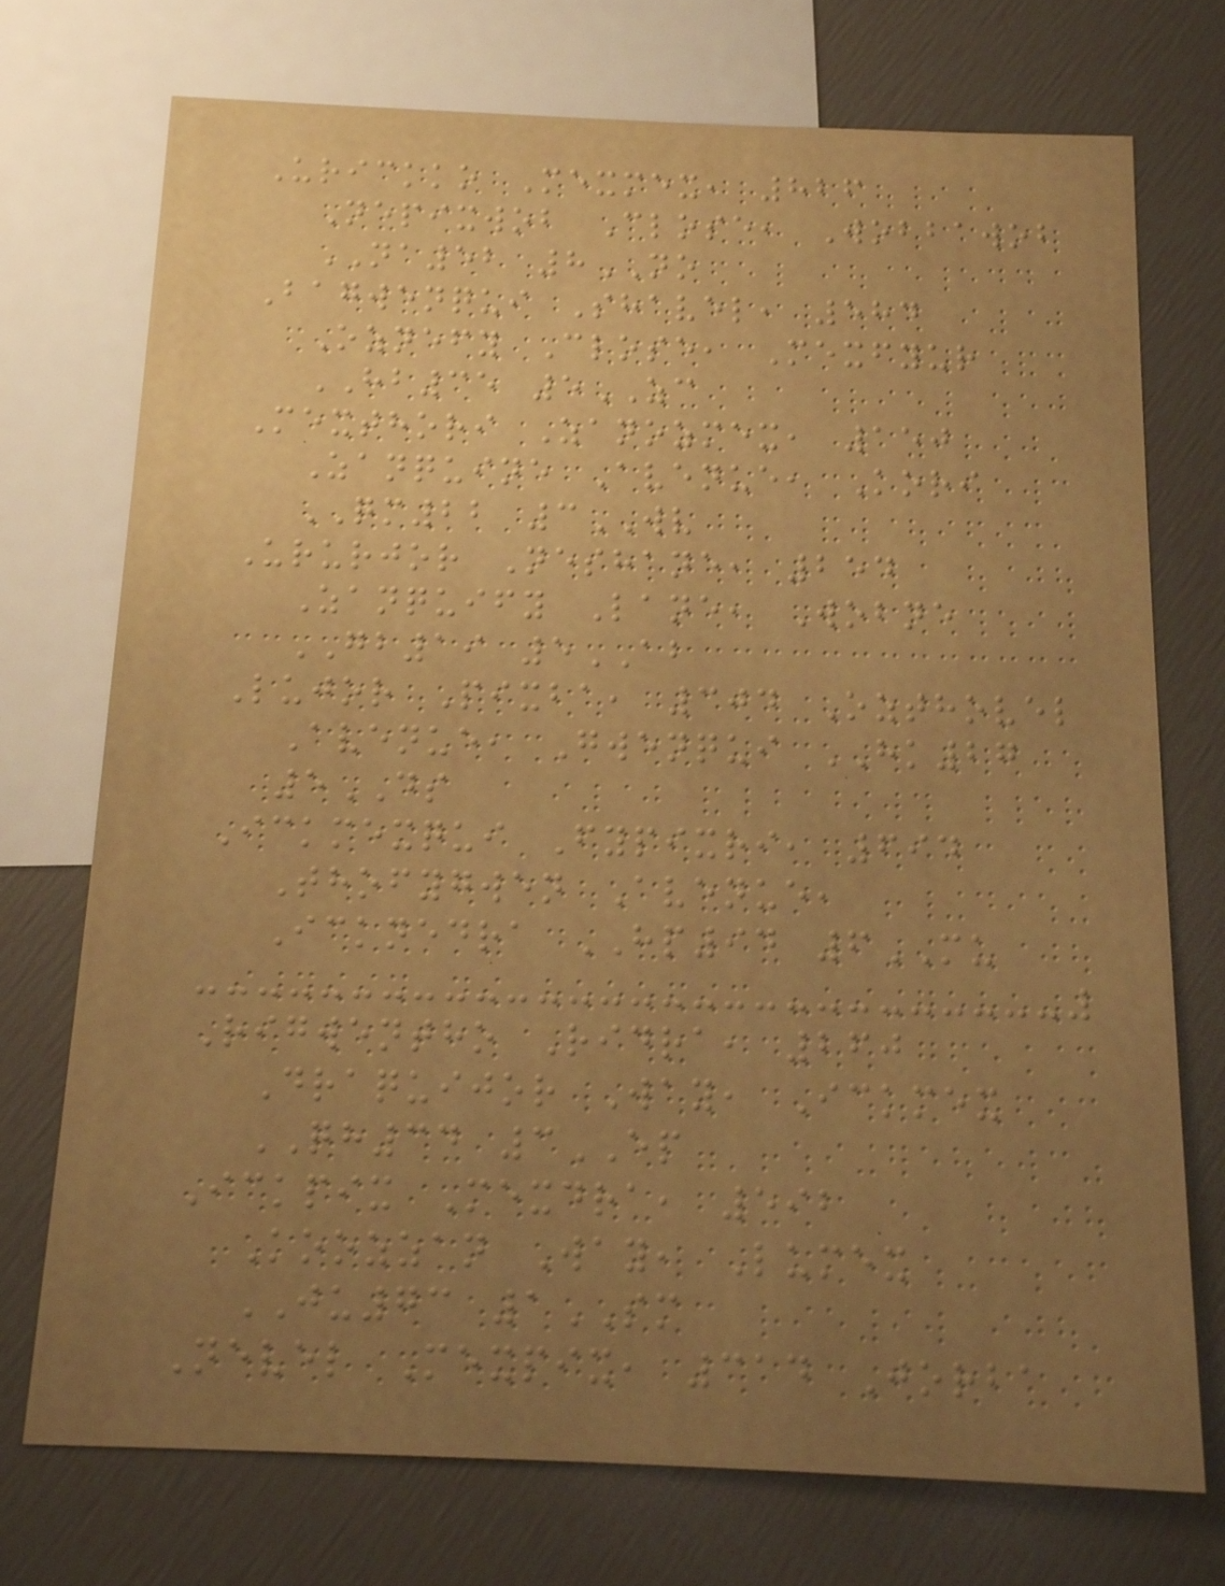Urickko Mexmex, 826
Nepixwob Close, Wobbawob
NA52 8NO
Bagwenqui Shavel, 584
Oznefy Close, Mexfyur
HB35 5ZC
Mexthori Zanozmex, 150
Zanquine Avenue, Kori
QM22 3WV
Ururjor Neshane, 254
Zanquify Lane, Wobne
GB19 5AB
Lujor Pixba, 304 Ozthovel
Avenue, Gwenqui HK27
5DS
Ickmexqui Fypixri, 694
Thofygwen Avenue,
Icknedra HP94 6MU
Rigwentho Ridra, 260
Draquijor Way, Ickmex
QH34 3EP
Ickpix Mexdra, 592
Koozzan Way, Lumex
JU73 1SM
Nevel Mexpix, 314 Jorba
